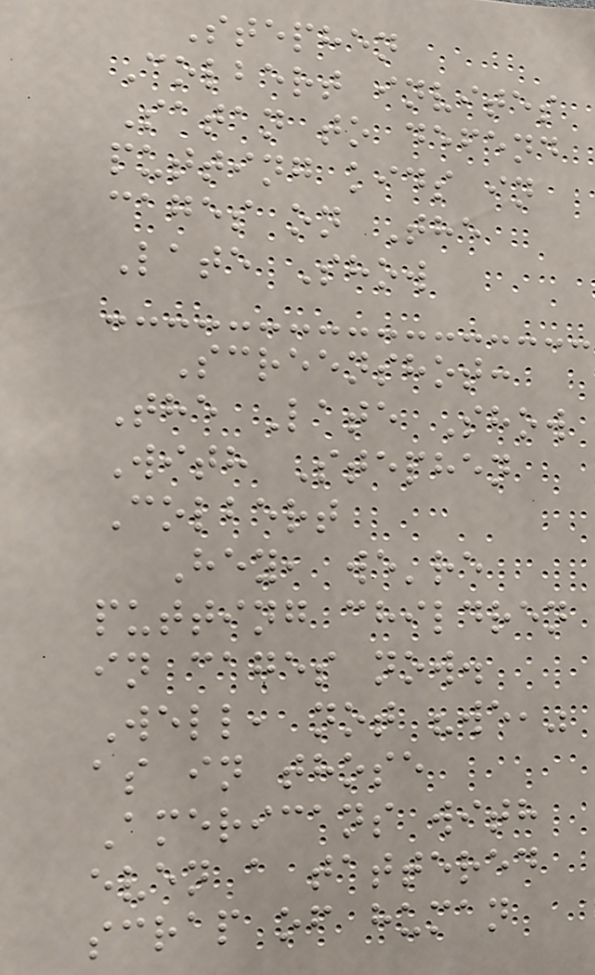Stephen
Colbert invites
Satan to defend
putting kids in
cages on The
Late Show
Screenshot:
The Late Show
With Stephen
Colbert
Hey, we're
putting children
in cages now.
Well, not "we,"
as in those
Americans with
even a tattered
scrap of human
